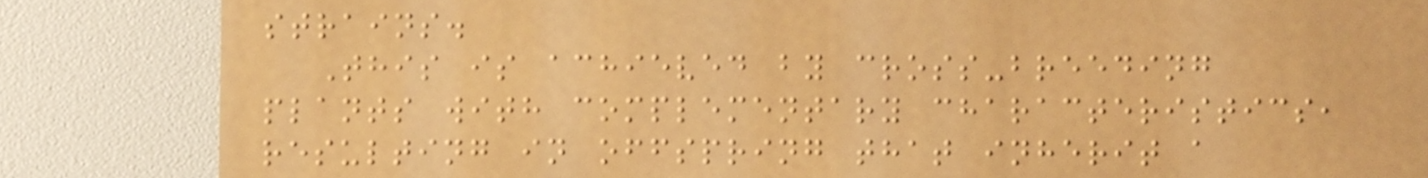strains.
This is achieved by cross-breeding
plants with complementary characteristics,
resulting in offspring that inherit a
